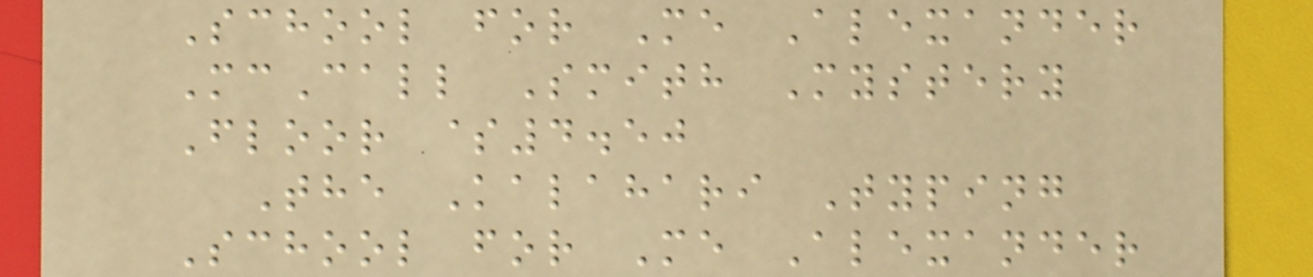School for Me Alexander
McCall Smith Mystery
Floor $4.50
The Kalahari Typing
School for Me Alexander
